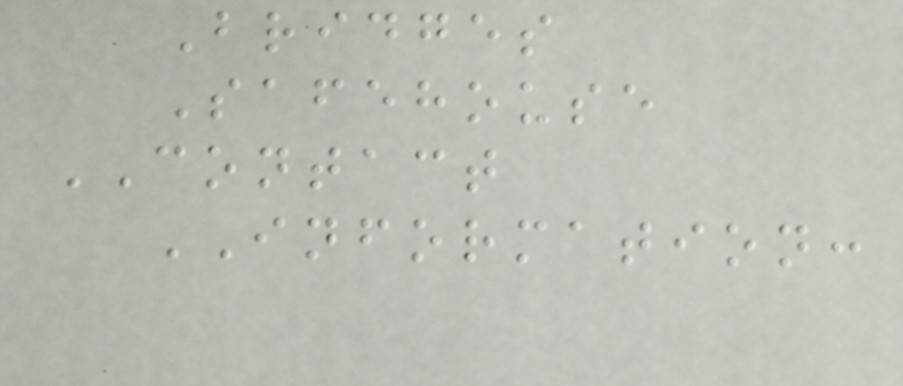Bridges
Safehouse
CONTACT
INFORMATION:
